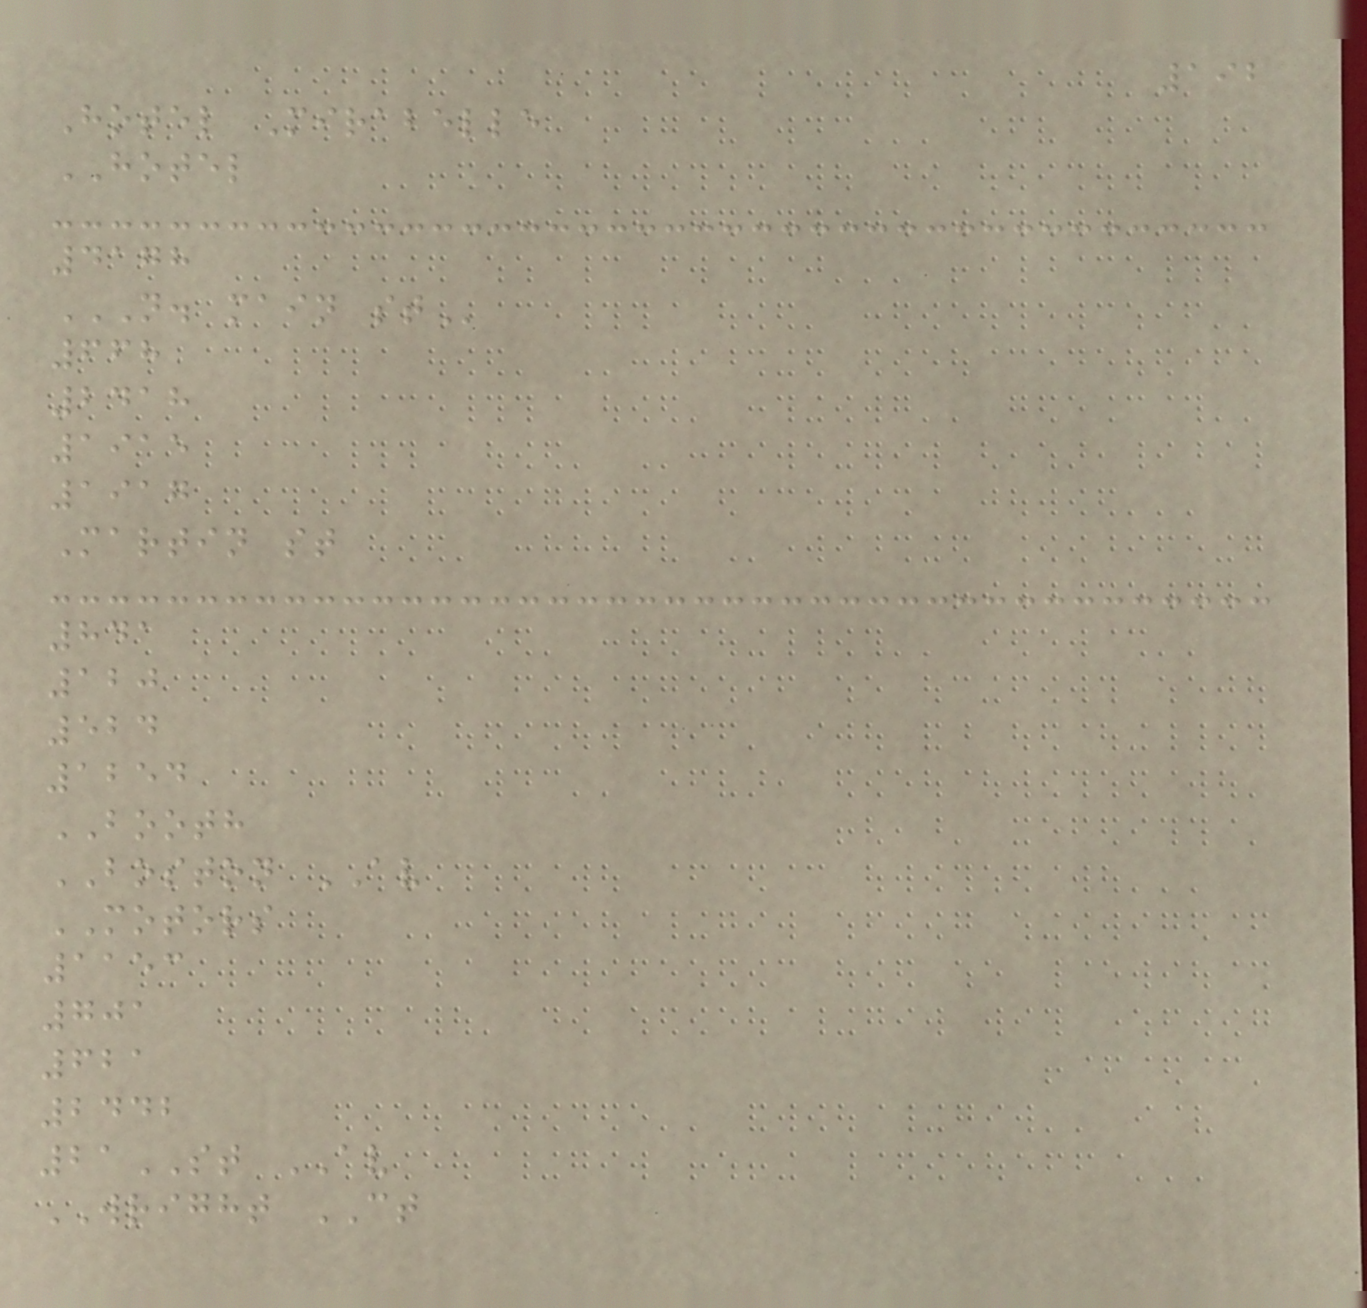192
Hotel Mirabelle
HOTEL
4178
N. MAIN ST
668
2418
1915
1917
Martin st
841
120
524
1254
BOOTH
BOSTON AV
MOTORS
1153
701
621
2442
21ST AV
WRIGHT CT
